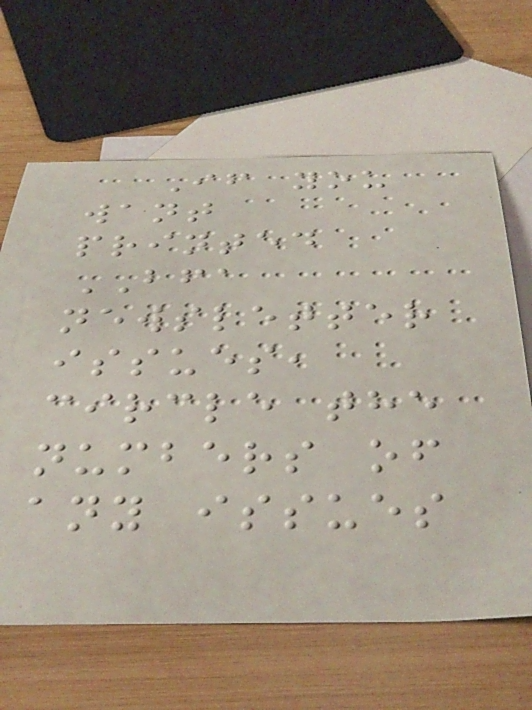If you
want
printed
BFA
newsletter
issues,
circle the
numbers of
any issues
